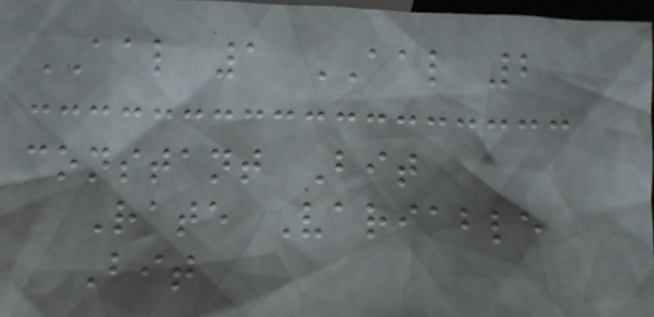AAL 1 AAL 2
constant Bit
Rate Variable
Bit
